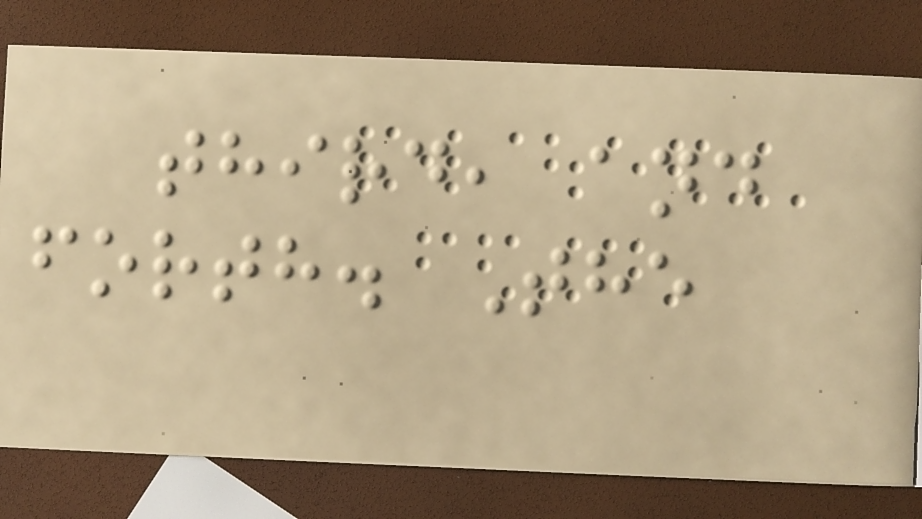third, and
forth. The
